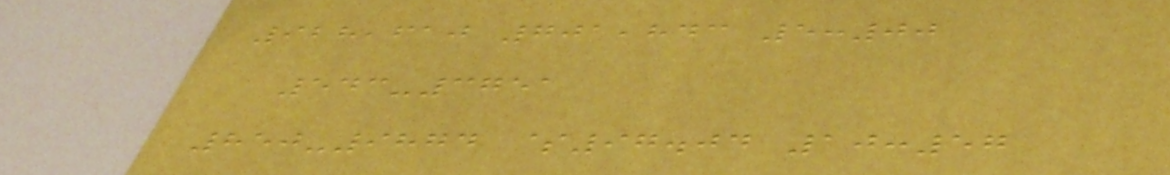928,610 701,843 5:00
543-3751
850-9874 $97.04 10:57
